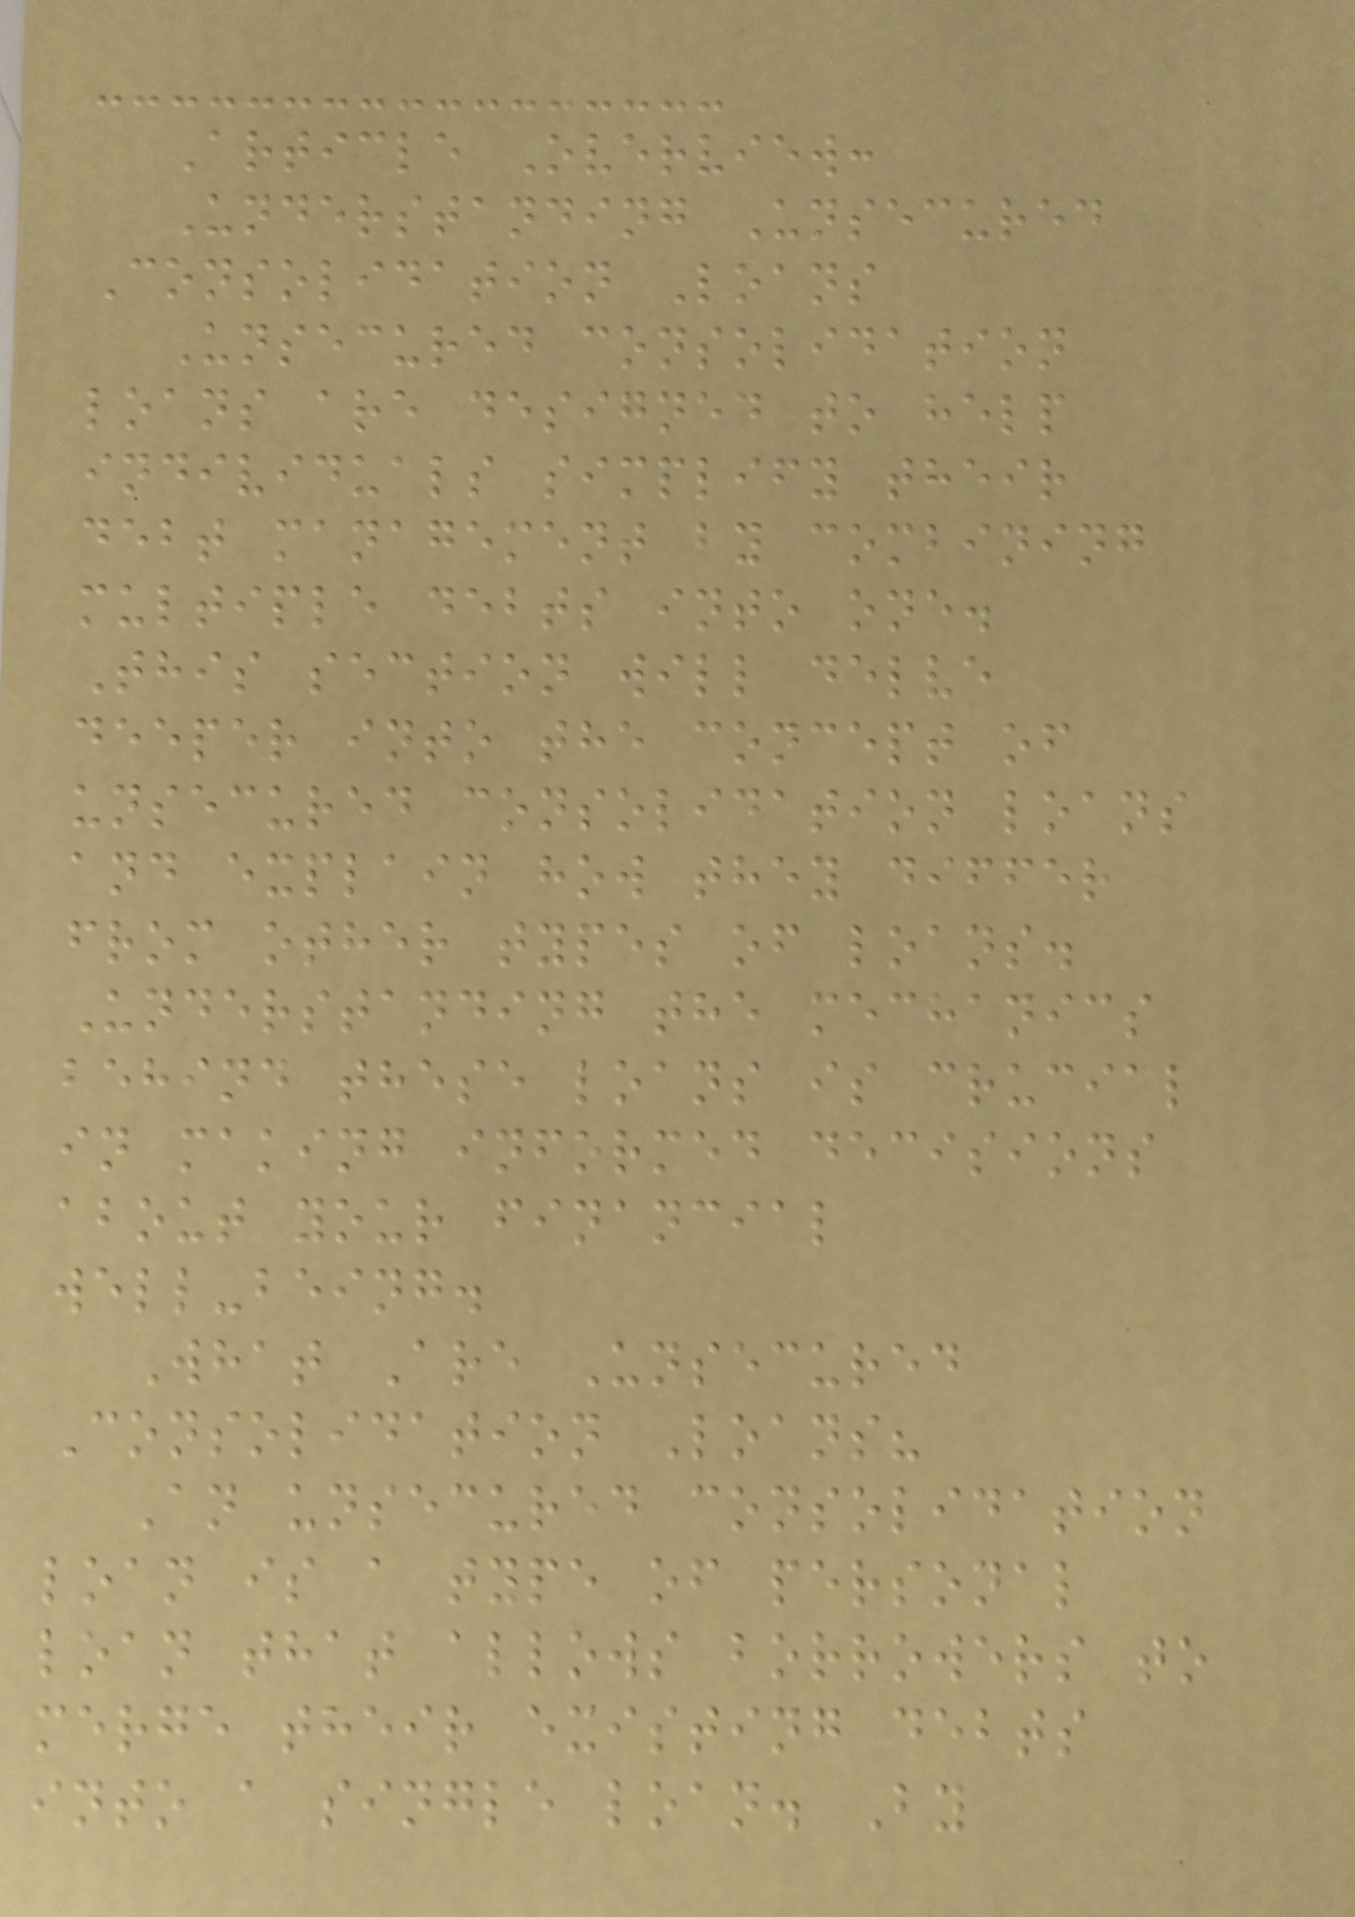Article Overview:
Understanding Unsecured
Consolidation Loans
Unsecured consolidation
loans are designed to help
individuals simplify their
debt management by combining
multiple debts into one.
This section will delve
deeper into the concept of
unsecured consolidation loans
and explain how they differ
from other types of loans.
Understanding the mechanics
behind these loans is crucial
in making informed decisions
about your financial
well-being.
What Are Unsecured
Consolidation Loans?
An unsecured consolidation
loan is a type of personal
loan that allows borrowers to
merge their existing debts
into a single loan. By
